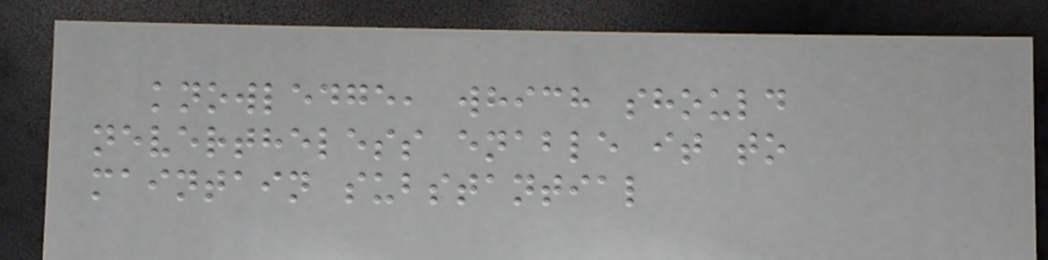knowledge, which should
nevertheless enable it to
maintain substantial
